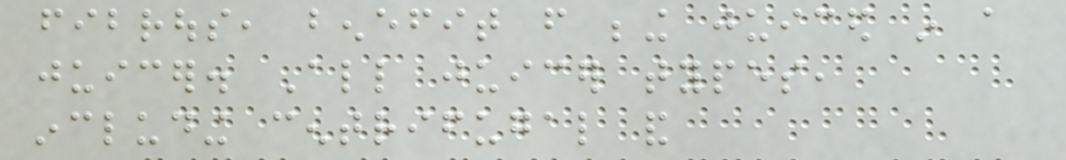fibrous, benefit from being juiced in a
juicer. All juicer types,
including centrifugal and
